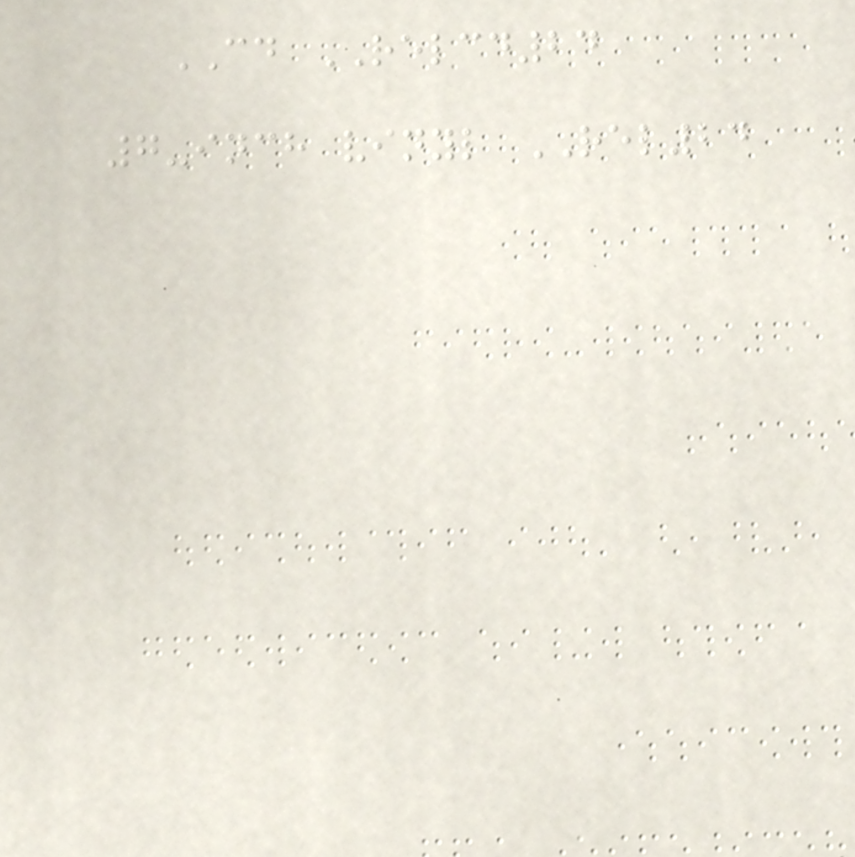CD RELCD24
7-inch vinyl REL24
